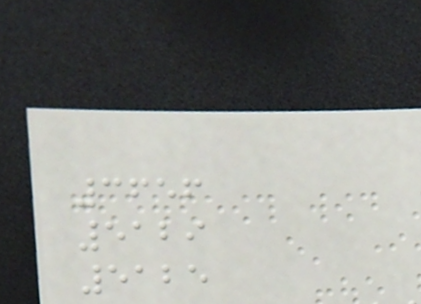3656
5129
5125
